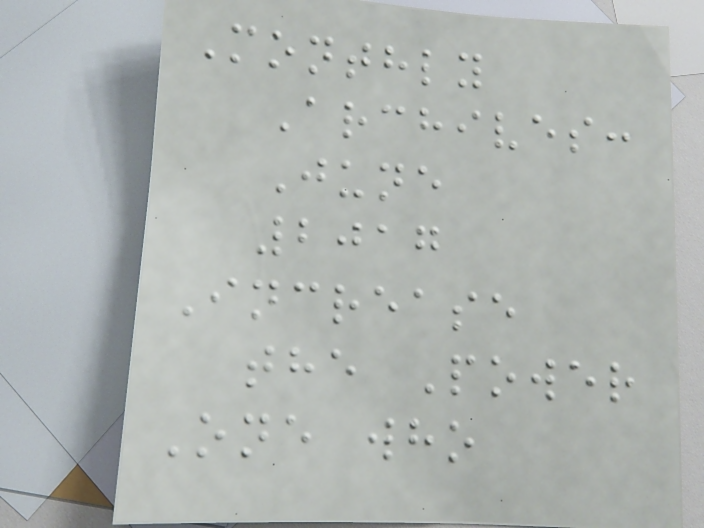Monthly
Archives:
June
2017
Increase
the Power
One who
